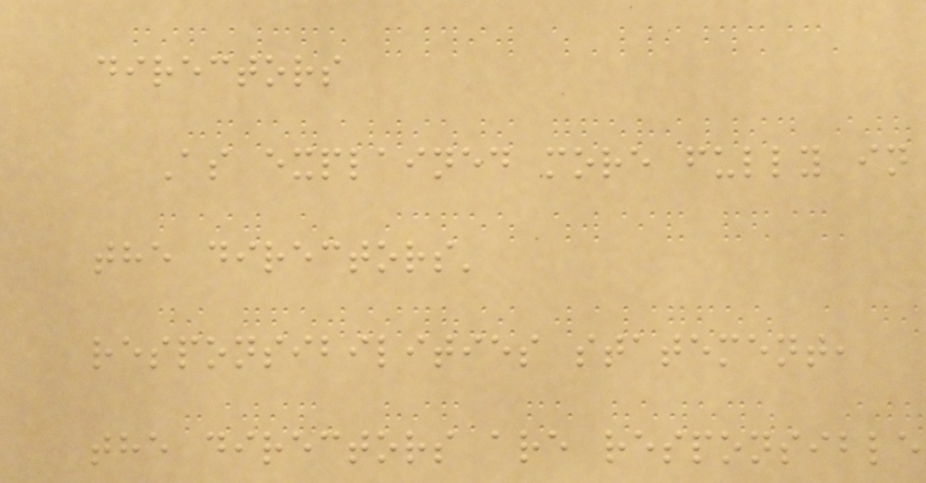directors
As explained more fully in
the directors'
responsibilities statement,
the directors are responsible
